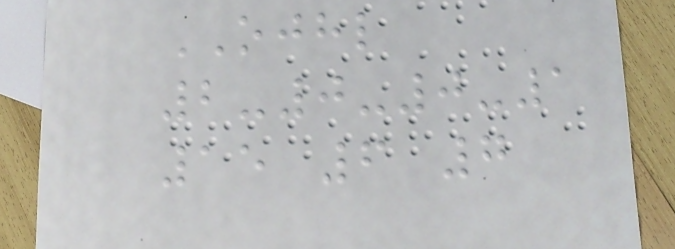OJHL
2-0-0-1
15 6 7
